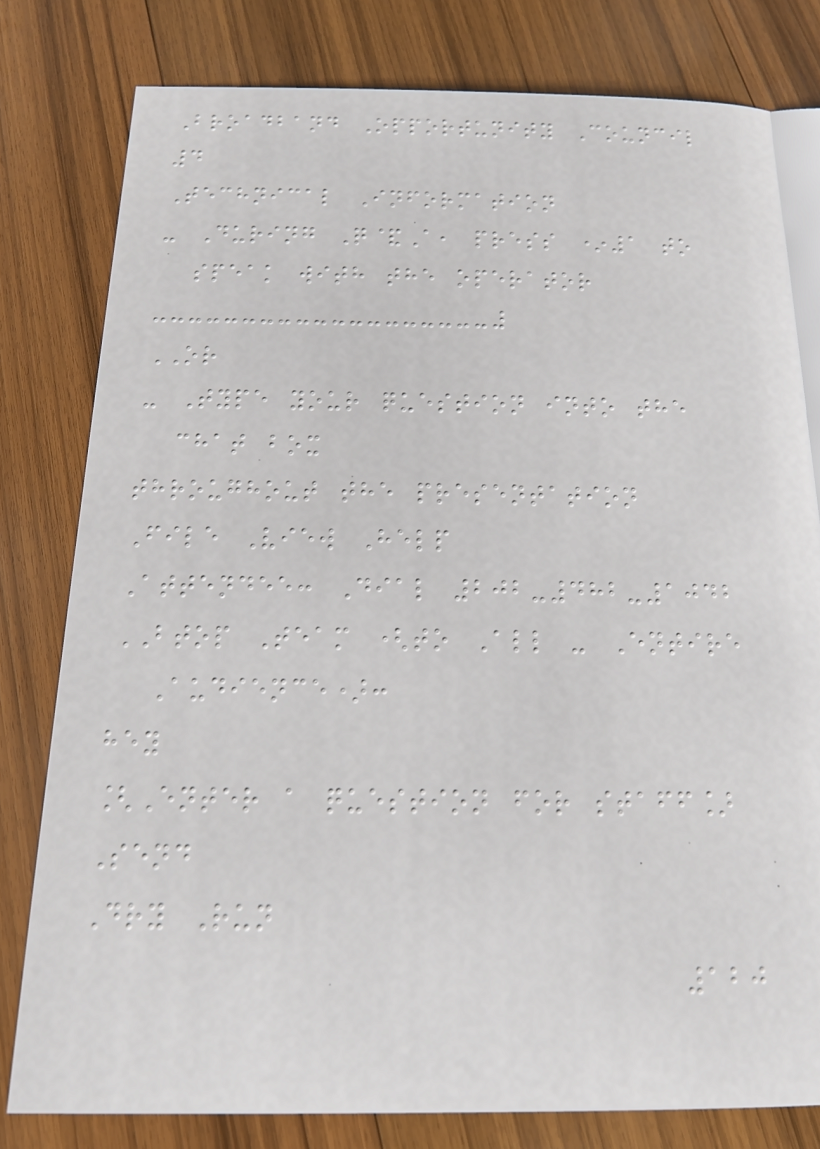Broadband Opportunity Council
4
Technical Information
- During Q&A, press *1 to
speak with the operator
OR
- Type your question into the
chat box
throughout the presentation
File View Help
Attendee: Dial 202-482-1042
BTOP Team (to All - Entire
Audience):
hey
[Enter a question for staff]
Send
Dry Run
120
